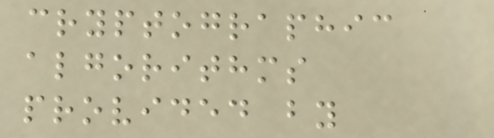cryptographic
algorithms
provided by
